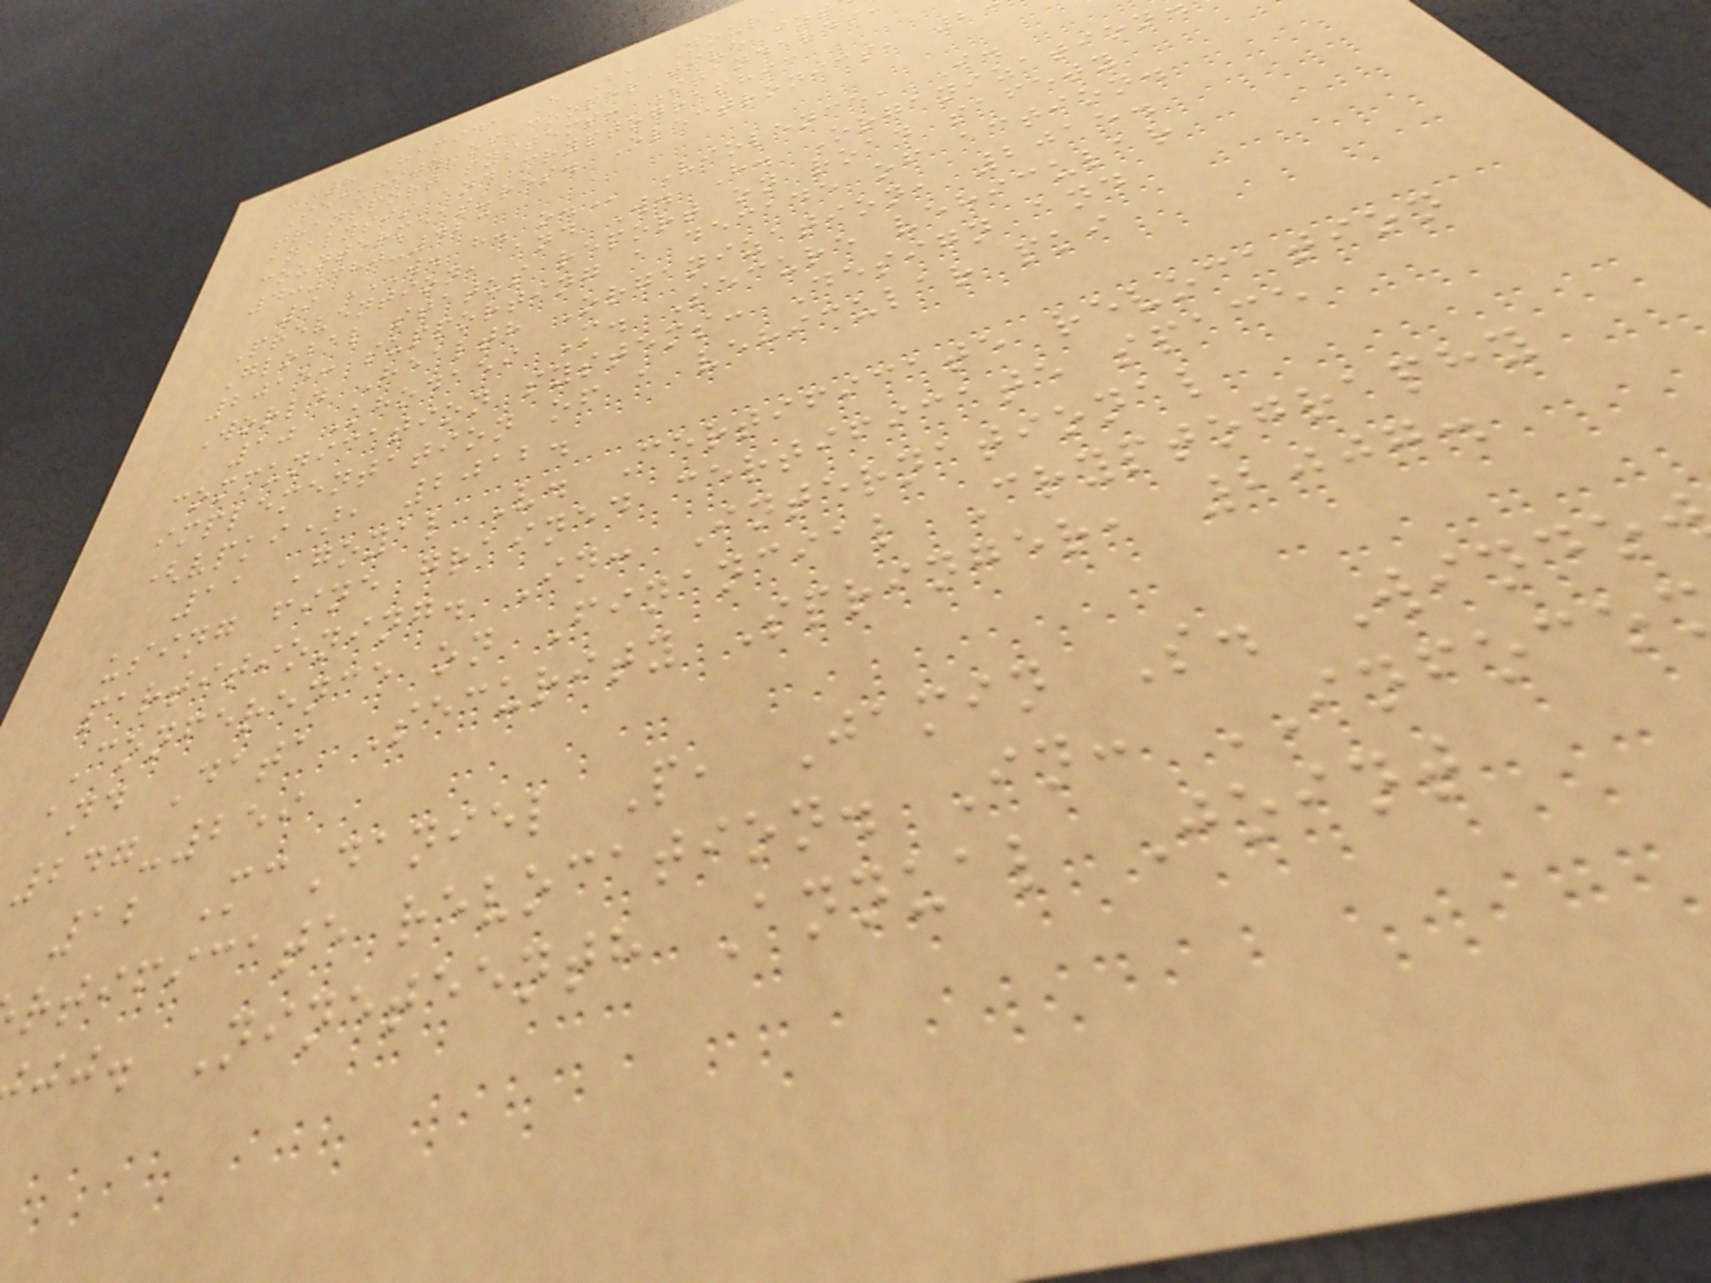8 Hamida E B, Noura
Security of cooperative int
transport systems: Standards
analysis and cryptographic
countermeasures. Electronics, 2
4:380-423
9 W. H. O. Violence, I.
Prevention, and W. H. Organization
Global status report on road safety
2015: supporting a decade of action.
World Health Organization, 2015.
10 Khodaei M. Secure vehicular
communication systems: Design and
implementation of a vehicular pki
(vpki), 2012.
11 Goyal V. Certificate revocation
using fine grained certificate space
partitioning. In: International
Conference on Financial Cryptography
and Data Security Springer, 2007.
247-259
12 McDaniel P, Jamin S. Windo
rtificate revocation. In: INFOCO
jj. Nineteenth Annual Joint
